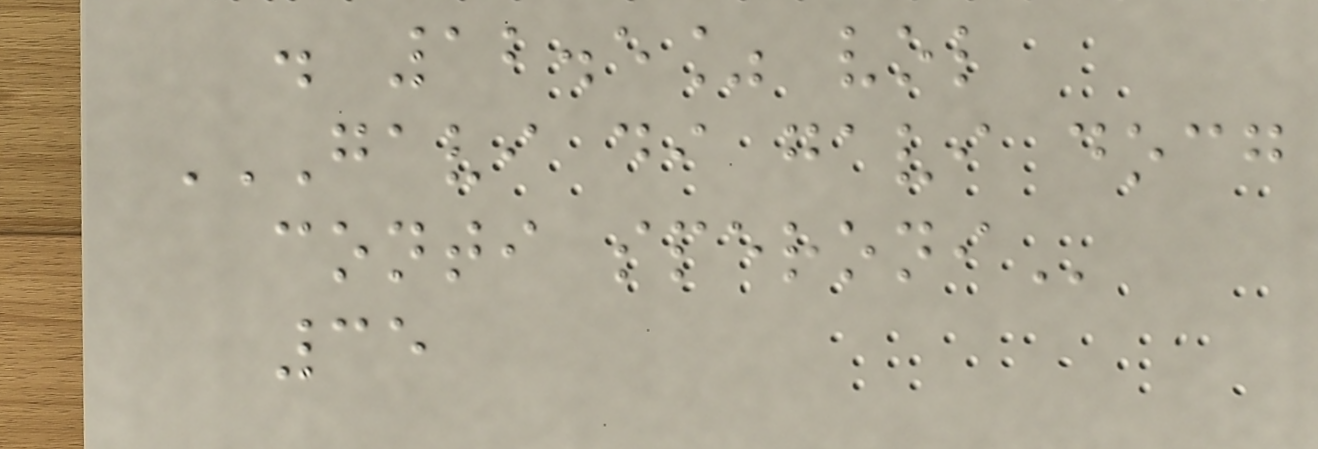. 12.5% vol
GAVI DI GAVI DOCG
CONTI SPERONI
35
